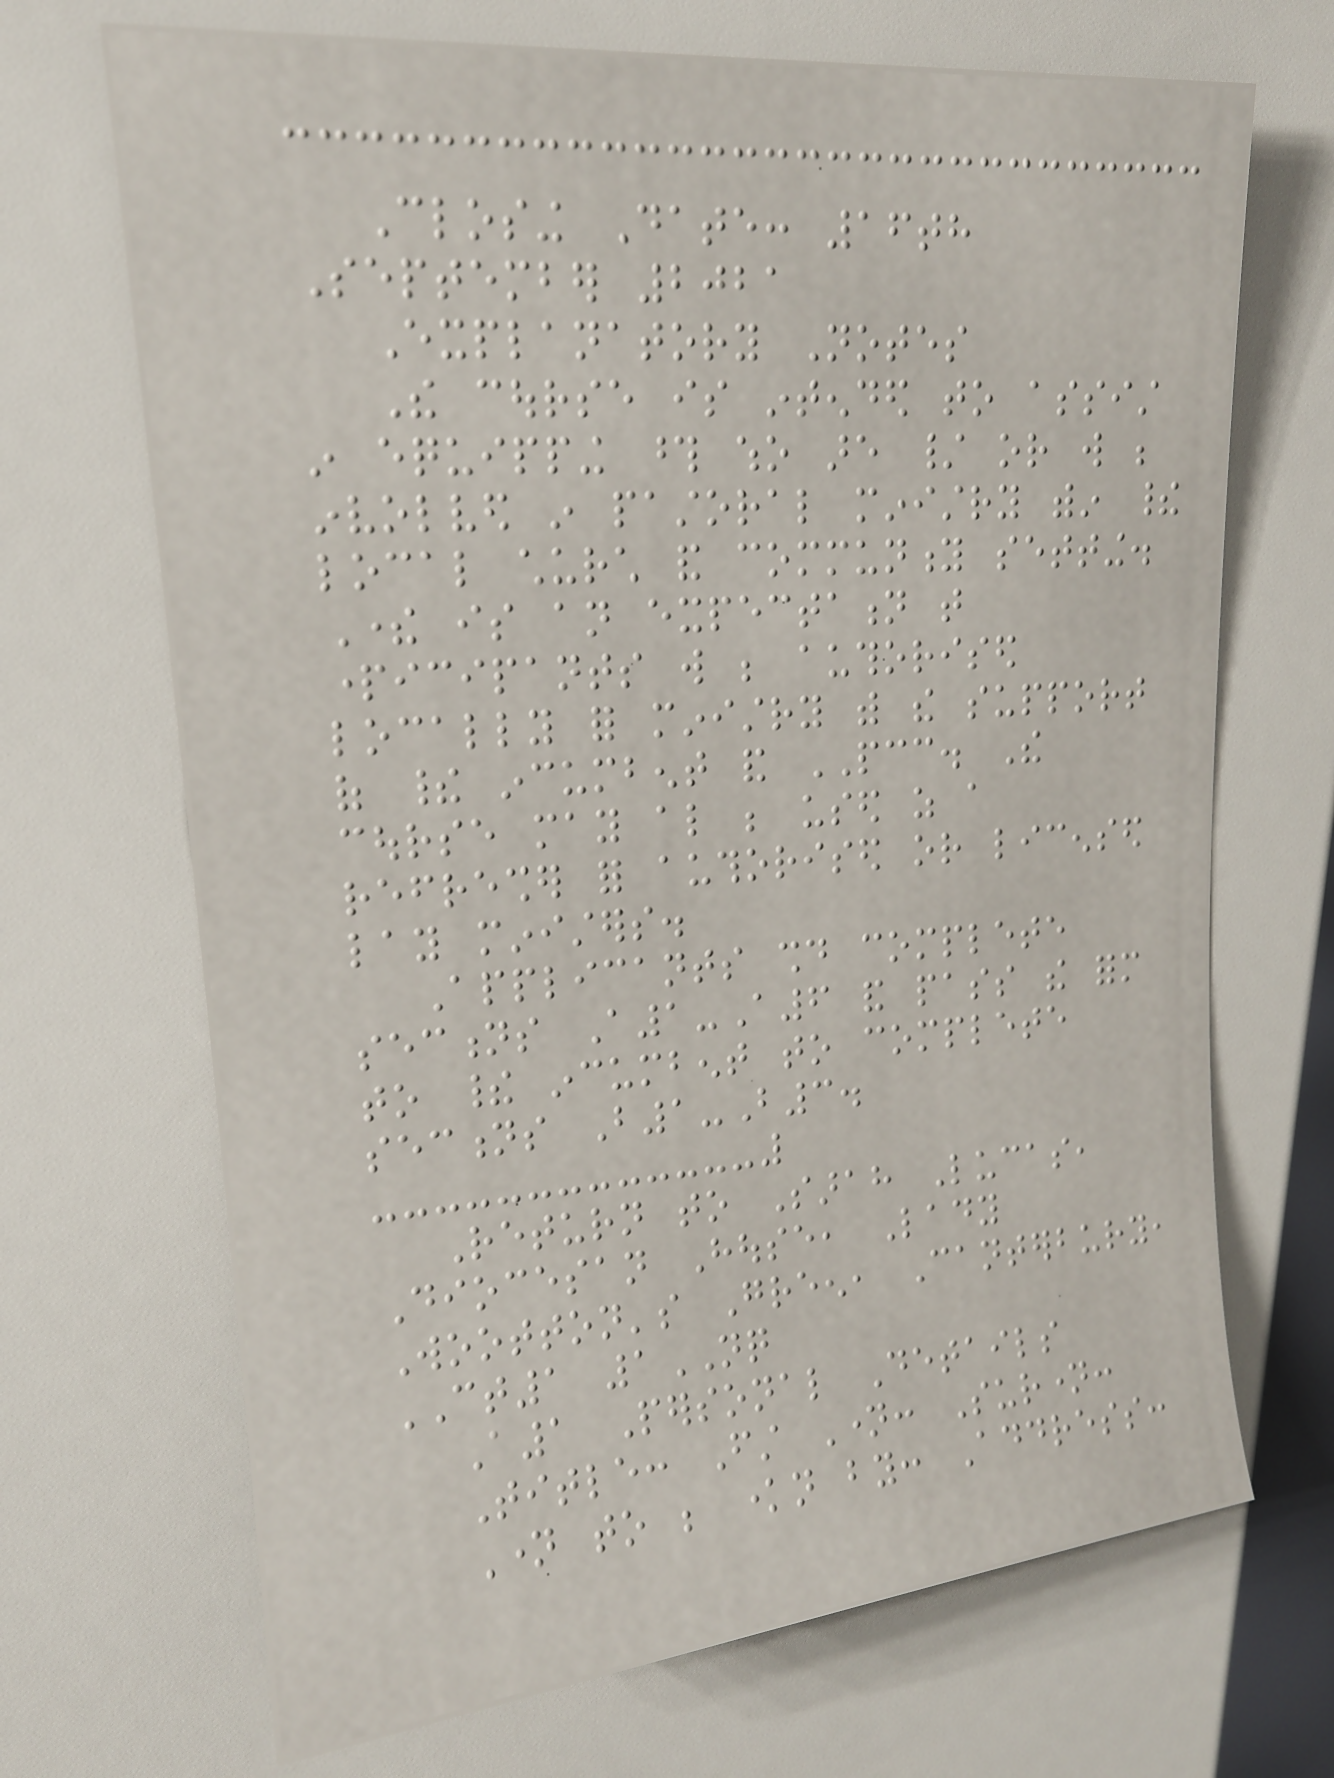Closing Date: 16th
September 2021
Explanatory Notes
The course is intended to assist
in equipping those who are / or will be
involved in pastoral ministry within their
local church and community setting.
There is an expectation that
participants will be authorised
locally for ministry with the support
of their incumbent and PCC. The
course may also be used as a
refresher for authorised or licensed
lay ministers.
Applicants should complete
sections A1-A6 and pass the form
to their incumbent to complete
sections B1-B3.
Return to Sarah Lucas,
Diocesan House, Lady
Wootton's Green, Canterbury,
CT1 1NQ
A1 Personal Details
Title: First Name: Surname:
Name to be known by: Address:
